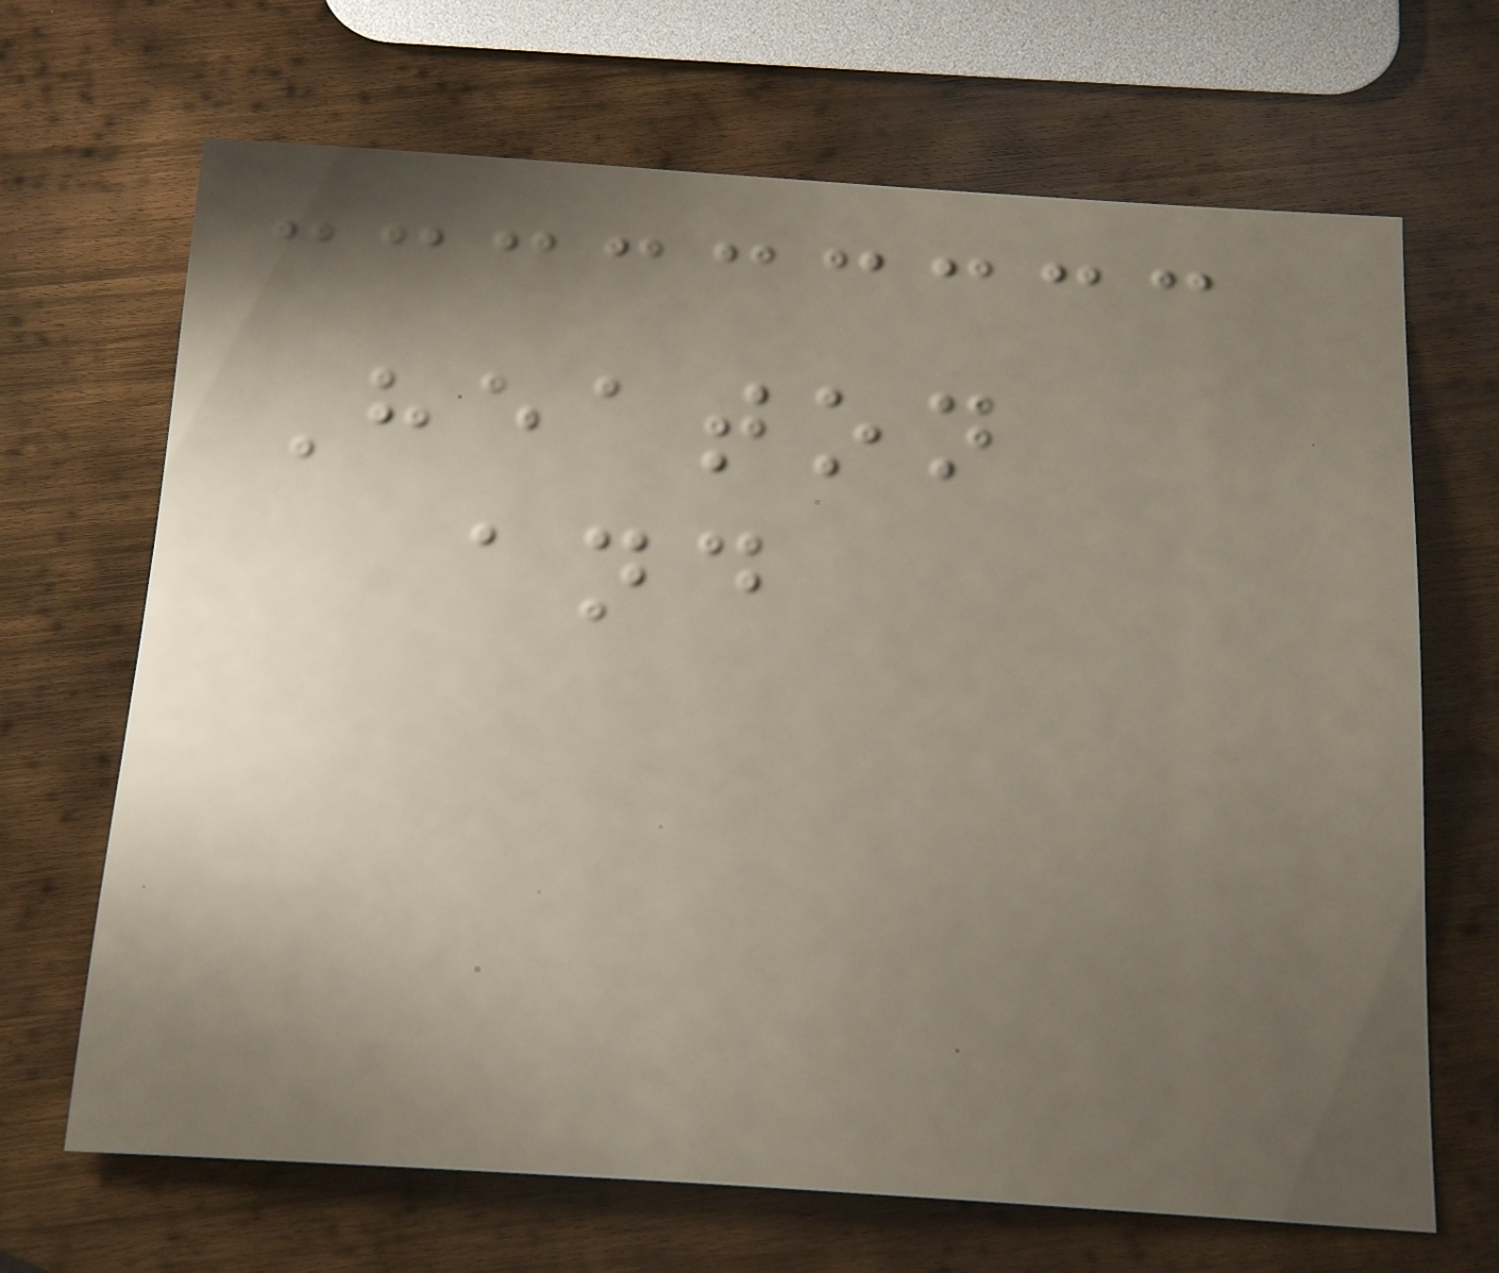Heaton
and
